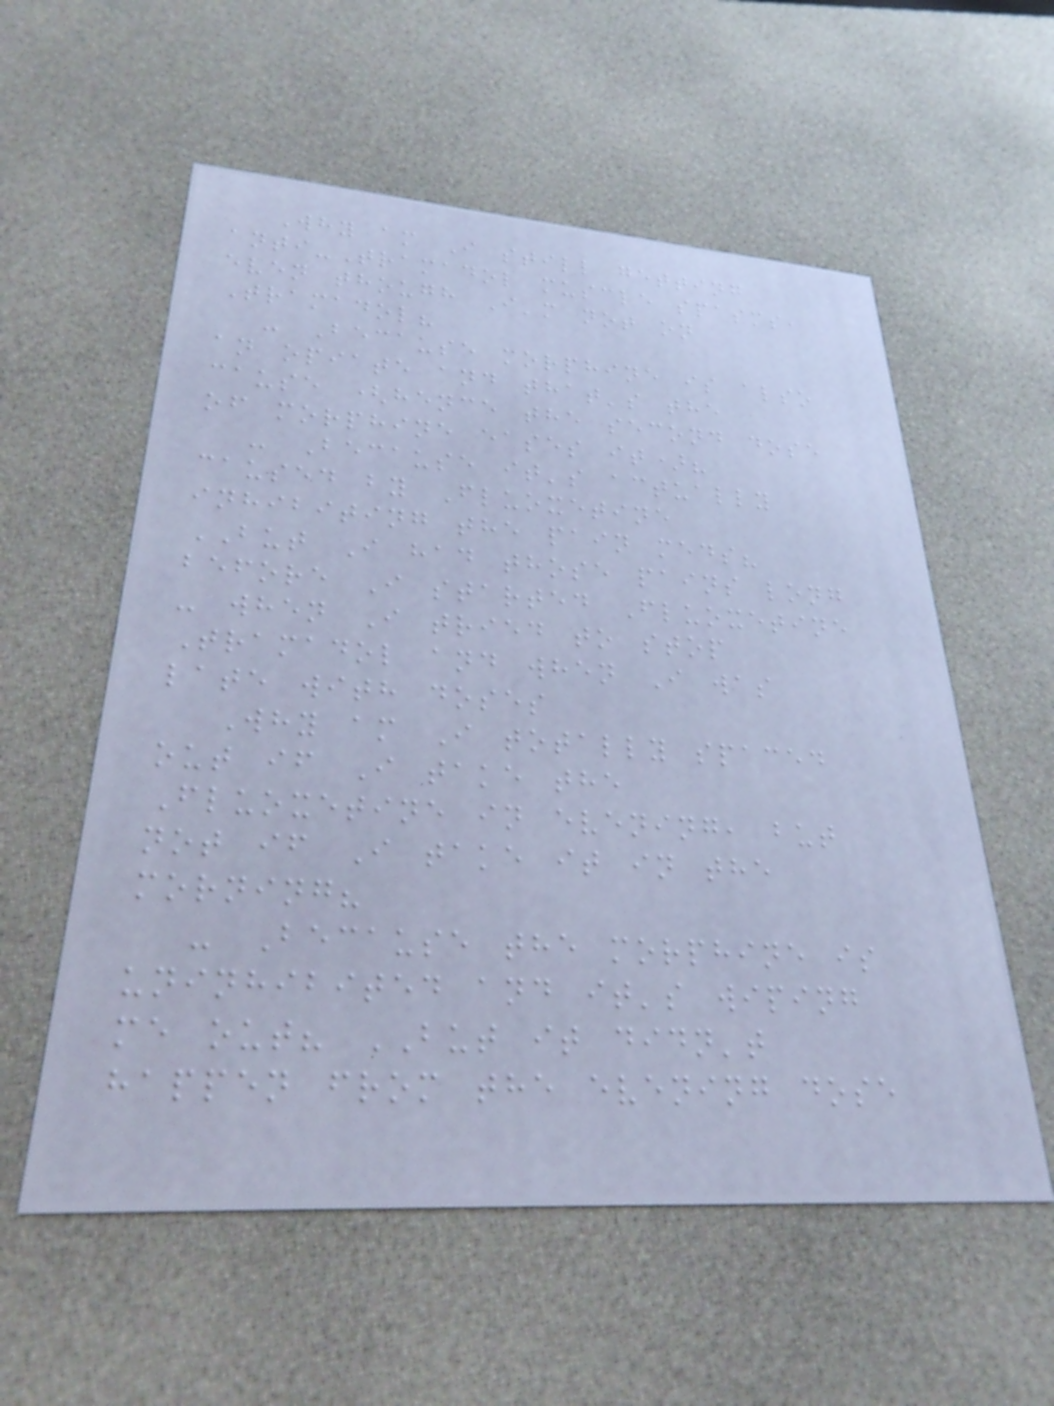Why am I still getting
anti-Tramadol muscle spasms,
even though I'm not on
Tramadol?
- Because morphine is also
an opiate and that's the
cause (hence the second dose
of morphine eases it)?
- Because it's actually
caused by Fluoxetine
inhibiting the pain meds?
BUT I had those pains long
before I started Fluoxetine
- when I tried to stop
Tramadol and when I was
late with doses
Why am I totally spaced
out if I take the
Fluoxetine in evening, but
not if I take it in the
morning?
- Because the morphine is
uninhibited and it's wiping
me out? BUT it didn't
happen from the evening dose
